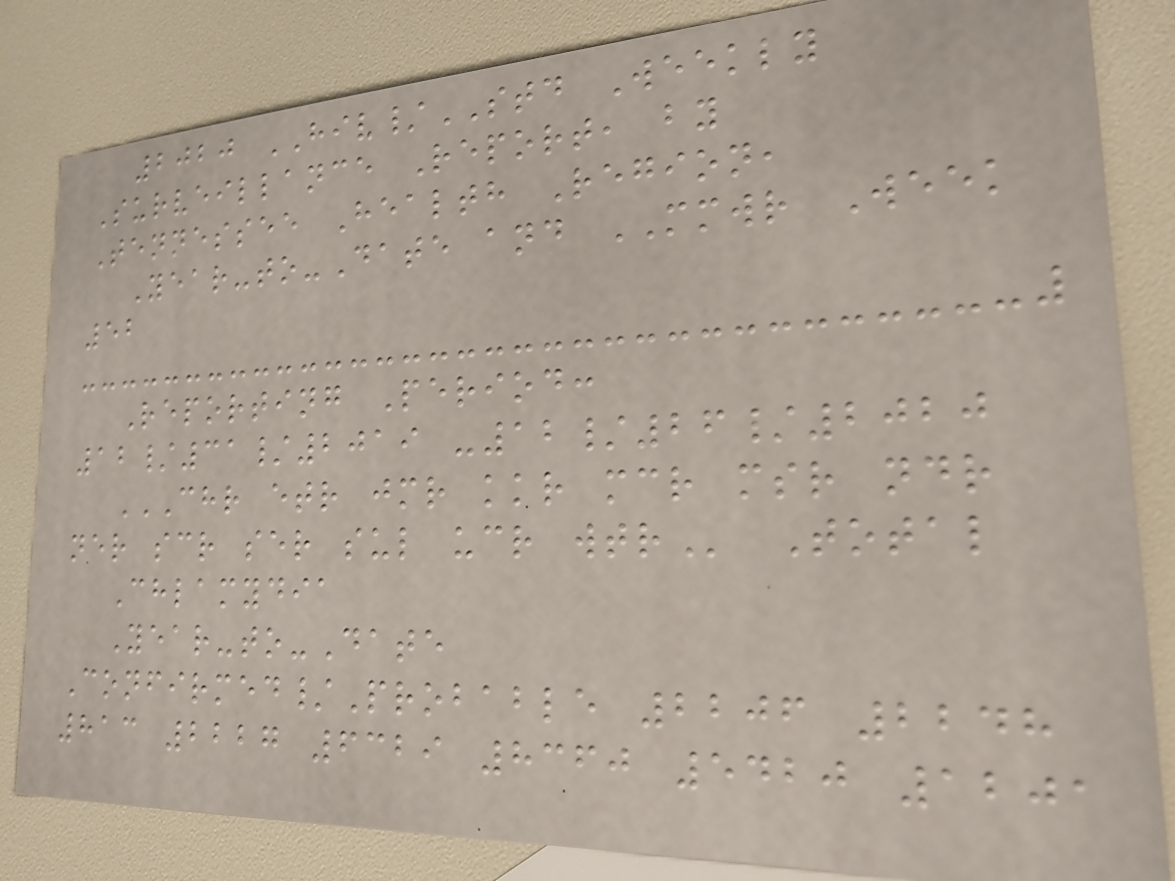2020 HIV/STD Weekly
Surveillance Report, by
Tennessee Health Region,
Year-to-Date and MMWR Week
52
Reporting Period:
12/31/2019 -12/26/2020
CHR ETR JMR KKR MCR MSR NDR
NER SCR SER SUL UCR WTR Total
Chlamydia
Year-to-Date
Confirmed/Probable 2206 2248
813 2227 6329 8360 5420 1201
